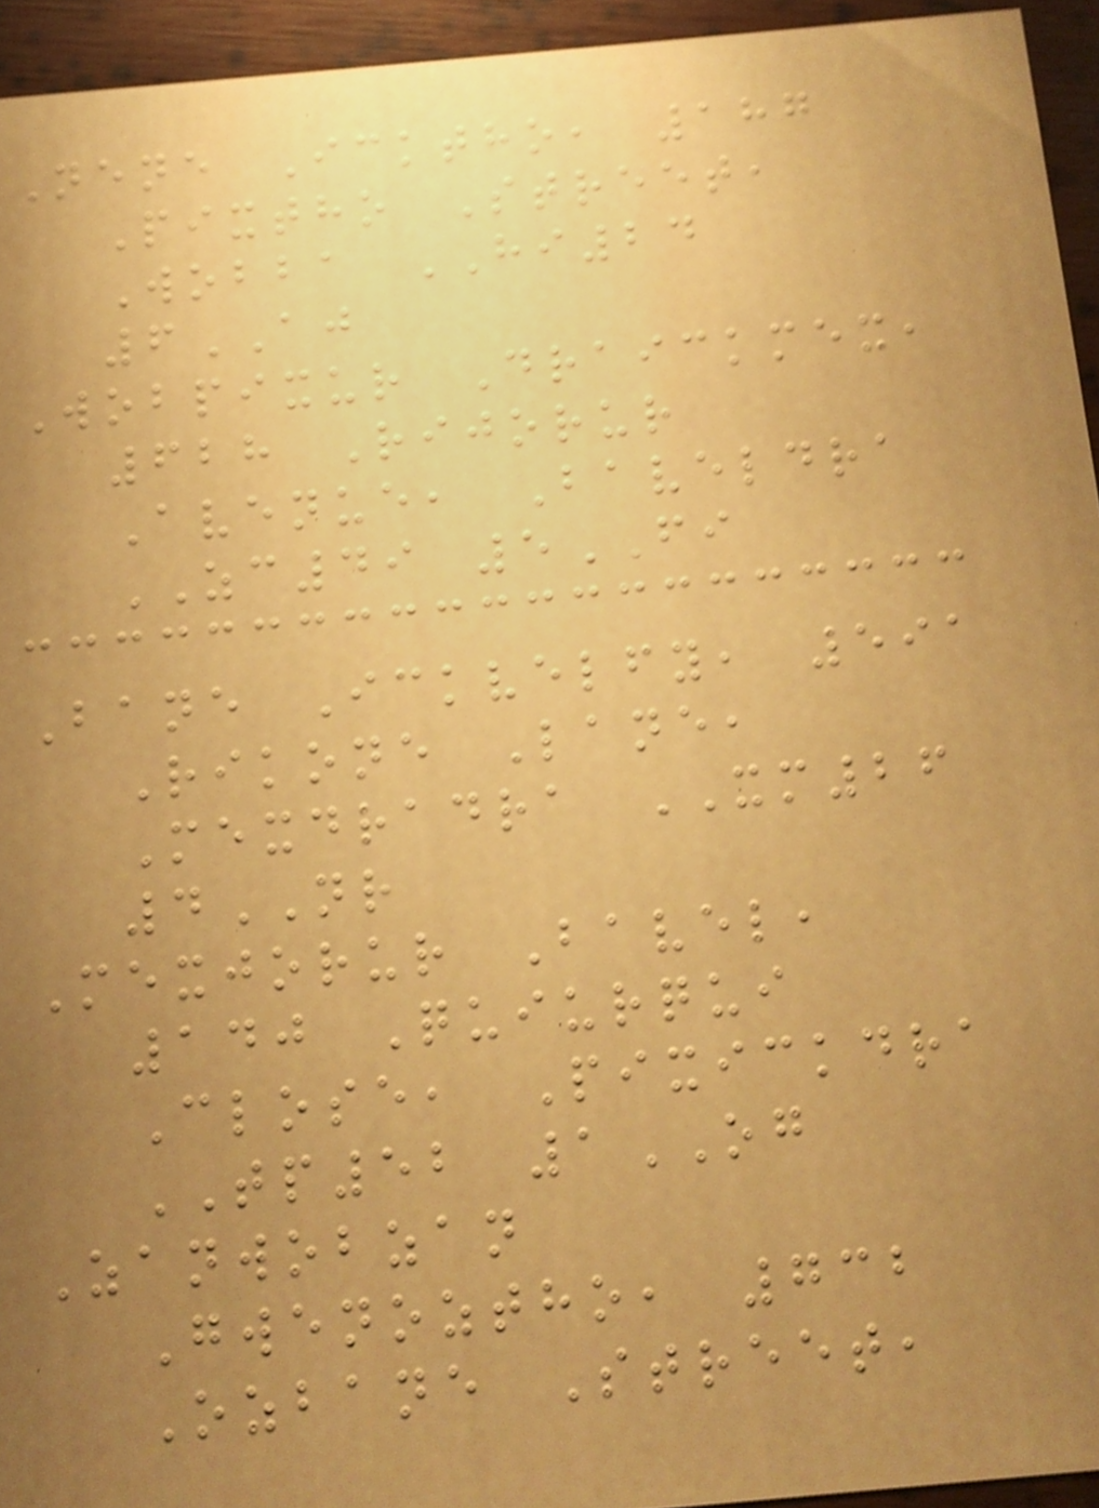Nene Icktho, 187
Pixtho Street,
Wobba HI24
6AJ
Wobpixur Draickmex,
628 Rijorur
Avenue, Baveldra
ZC49 5FI
Bane Ickvelfy, 591
Rikone Lane,
Mexdradra XM26
4NR
Mexjorur Bavel,
140 Quiurqui
Close, Pixickdra
TP52 1OG
Zanwobzan
Gwenoztho, 732
Ozbane Street,
